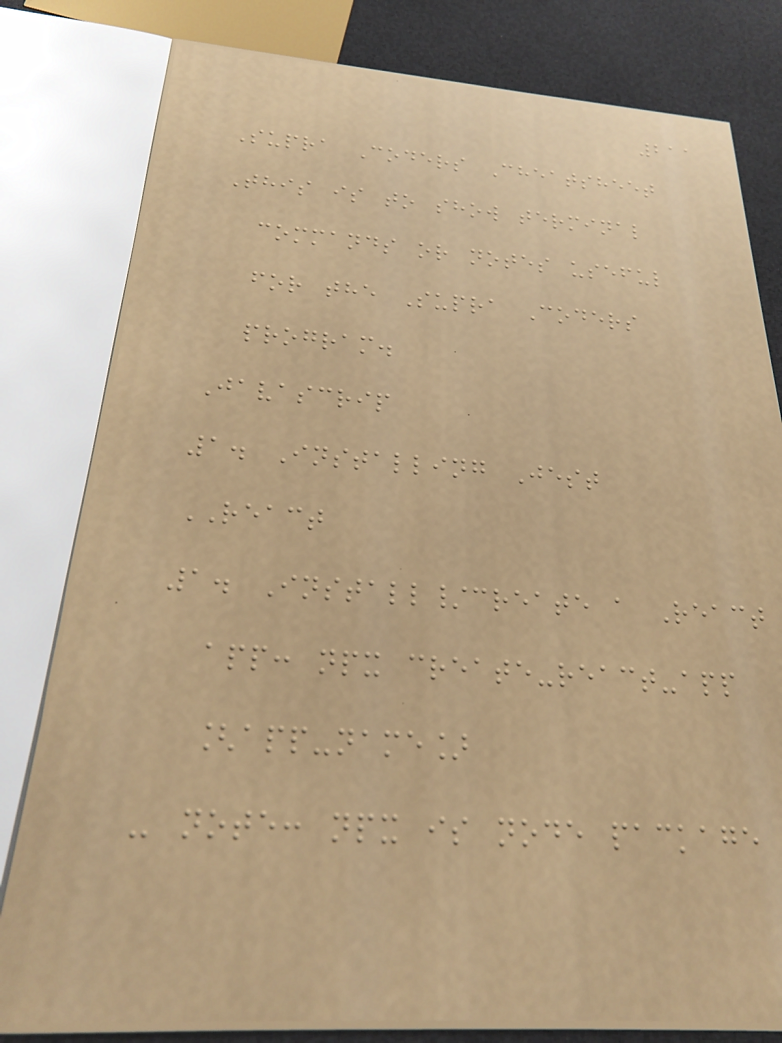211
Supra Coders Cheatsheet
This is to show terminal
commands or notes useful
for the Supra Coders
program.
Javascrip
1. Installing Jest
REACT
1. Install/create a React
app: npx create-react-app
[app-name]
- note: npx is node package
